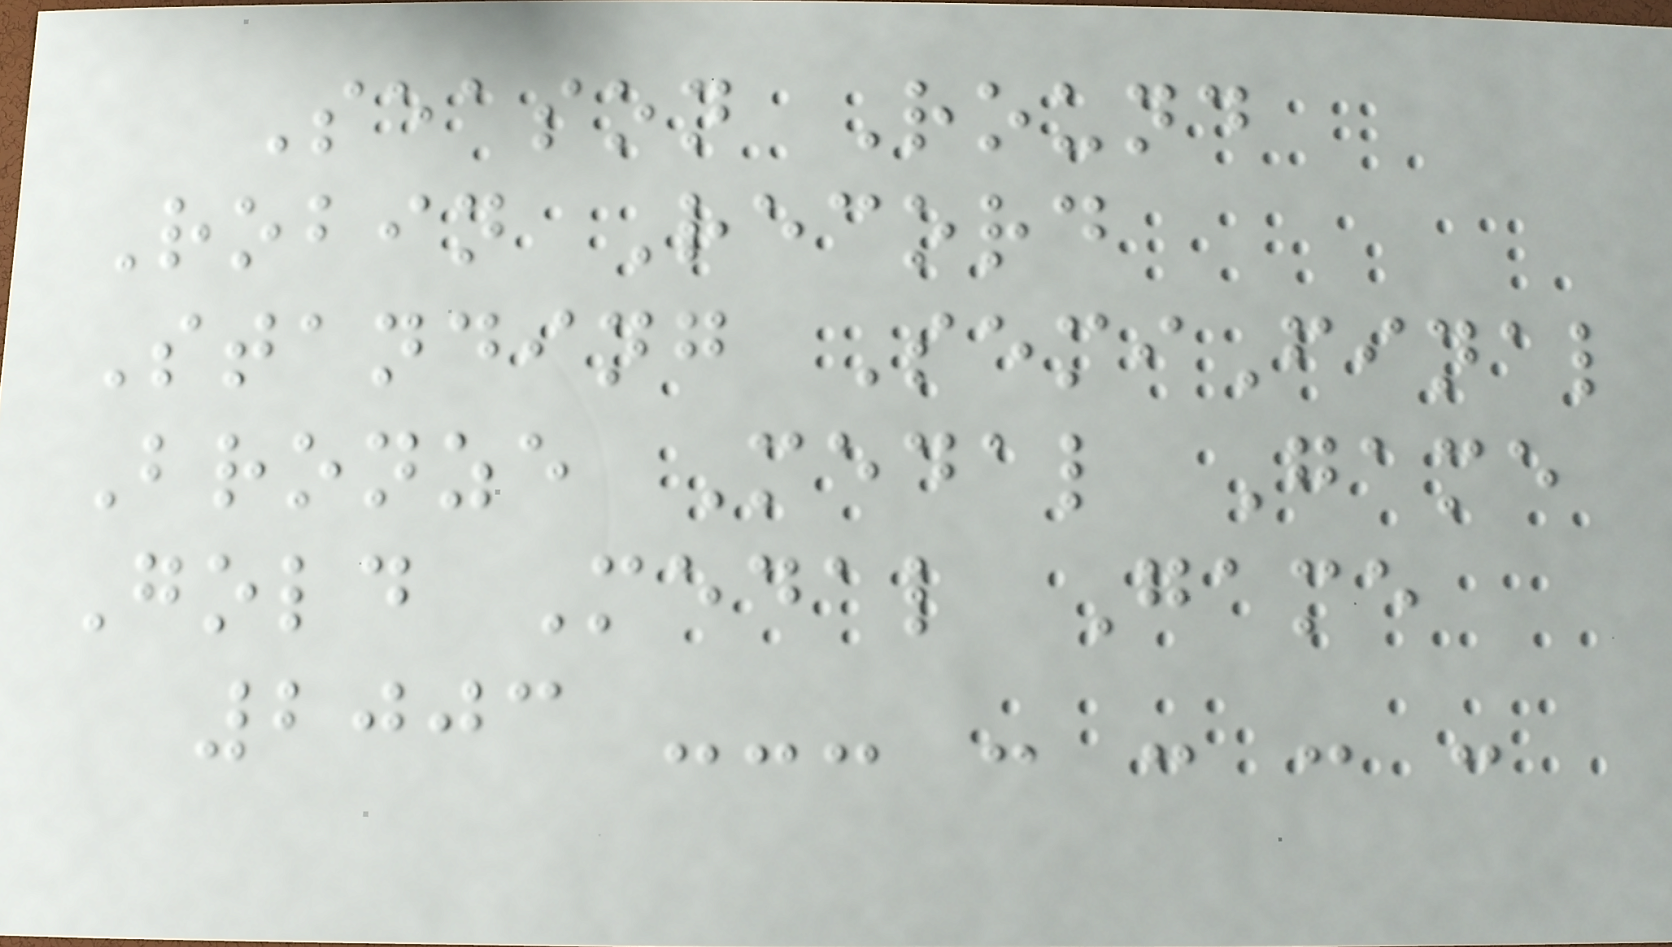Season Round
Robin Record
Standing SemiFinal
Bronze Medal Game
Gold Medal Game
2003 --- - - - -
